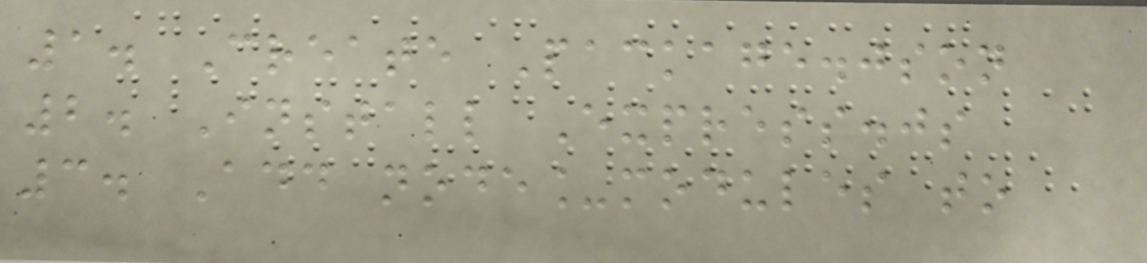1. Create Package.json
2. Install Express.js
3. Add node_modules to
